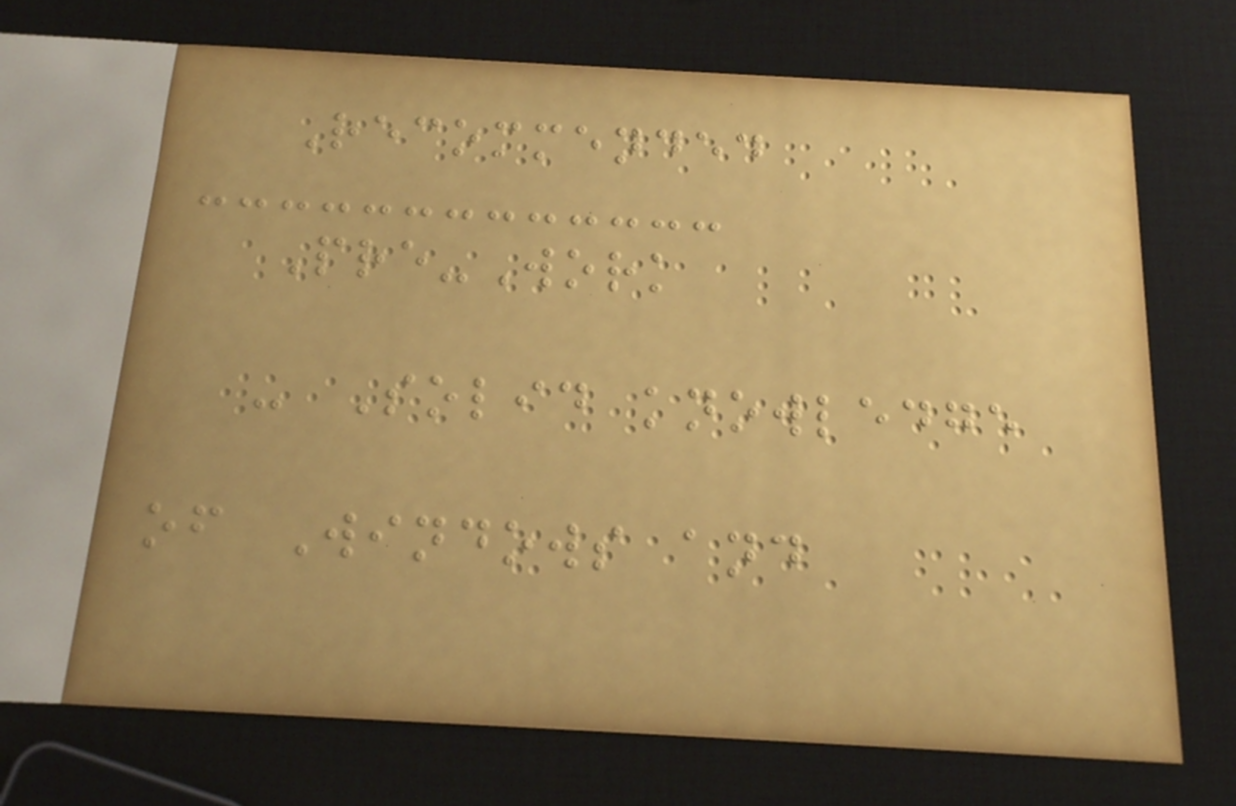Recommended
Pre-Work
- Solid knowledge
of Windows and
